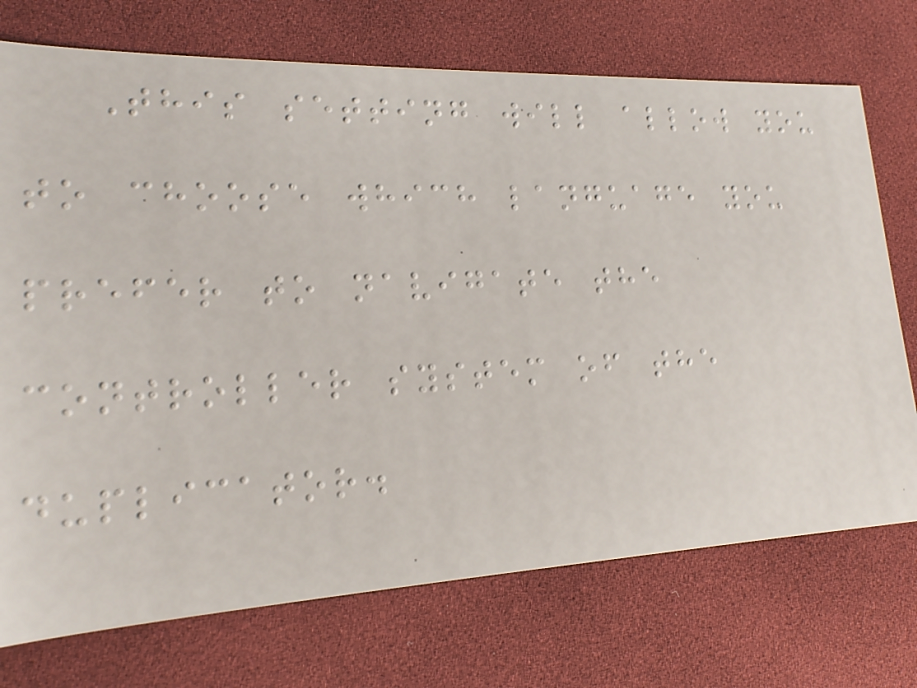This setting will allow you
to choose which language you
prefer to navigate the
controller system of the
duplicator.
